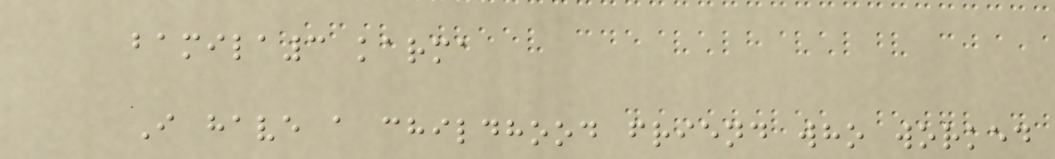bamila3 karma
I have a childhood friend who worked
